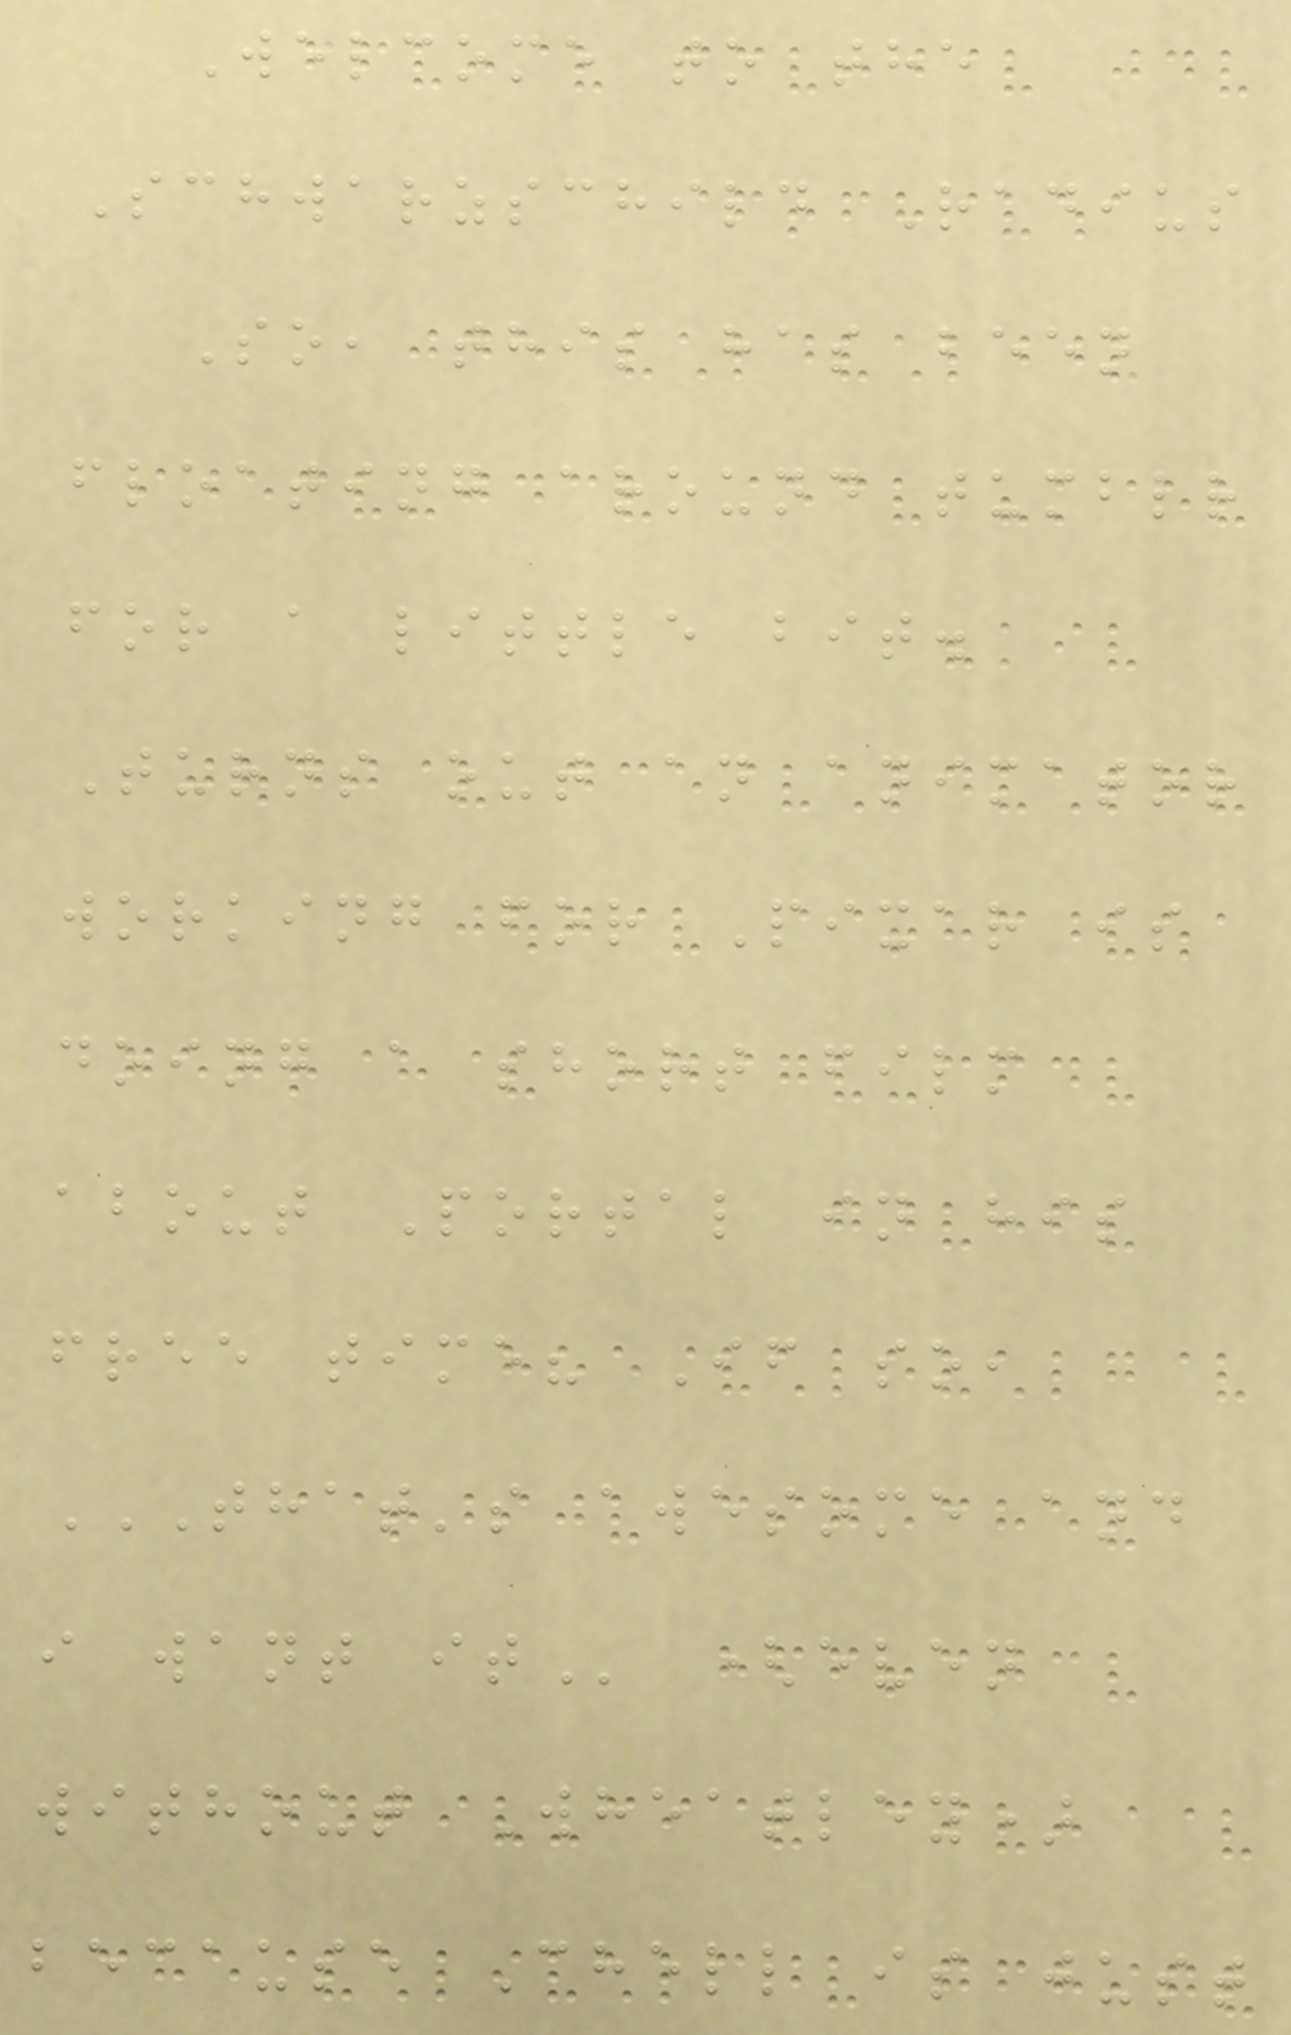Welcome to the
Schwarzschild Radius
So, this has been
floating around tumblr
for a little bit.
Turns out an animator
working for Pixar is
doing a short film
about Portal in his
free time? If so,
THAT'S AWESOME AND
I WANT IT (even
without Wheatley)
because Chell is just
